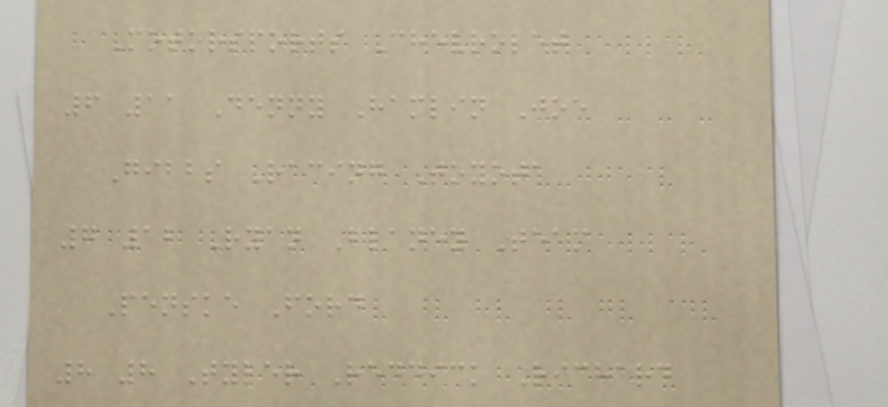Motorsports Chevrolet
6 11 Denny Hamlin Joe
Gibbs Racing Toyota
7 12 Ryan Blaney Team
Penske Ford
8 8 Tyler Reddick Richard
